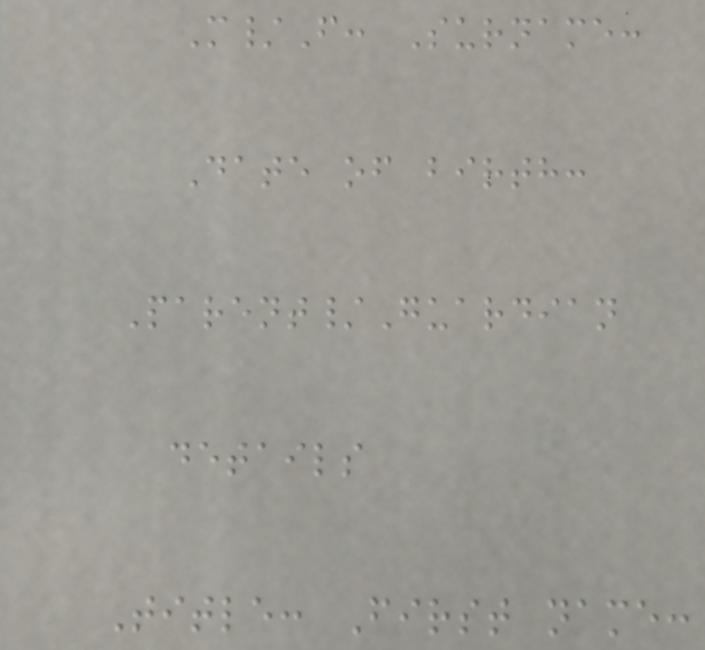M/F: Surname:
Date of birth:
Parent/Guardian
details
Title: First name:
